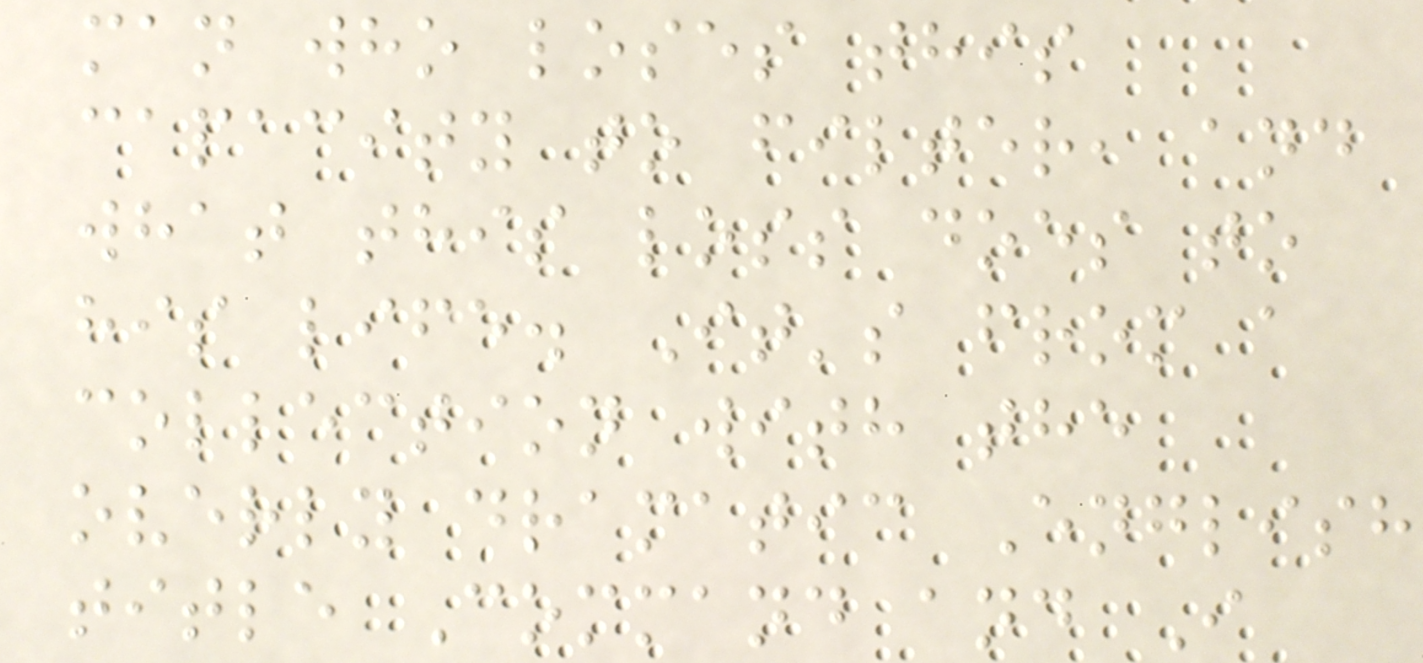man who loses this
capacity to filter, and
what this loss does to
his life. It's from a
collection with the
overly dramatic English
title Command and I
